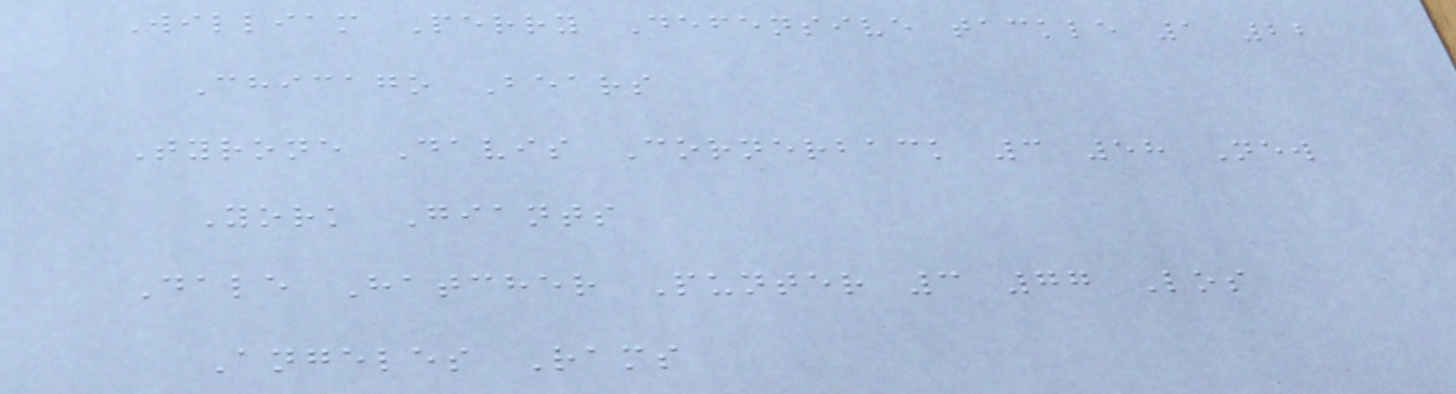William Perry Defensive tackle 1 22
Chicago Bears
Tyrone Davis Cornerback 3 58 New
York Giants
Dale Hatcher Punter 3 77 Los
Angeles Rams
